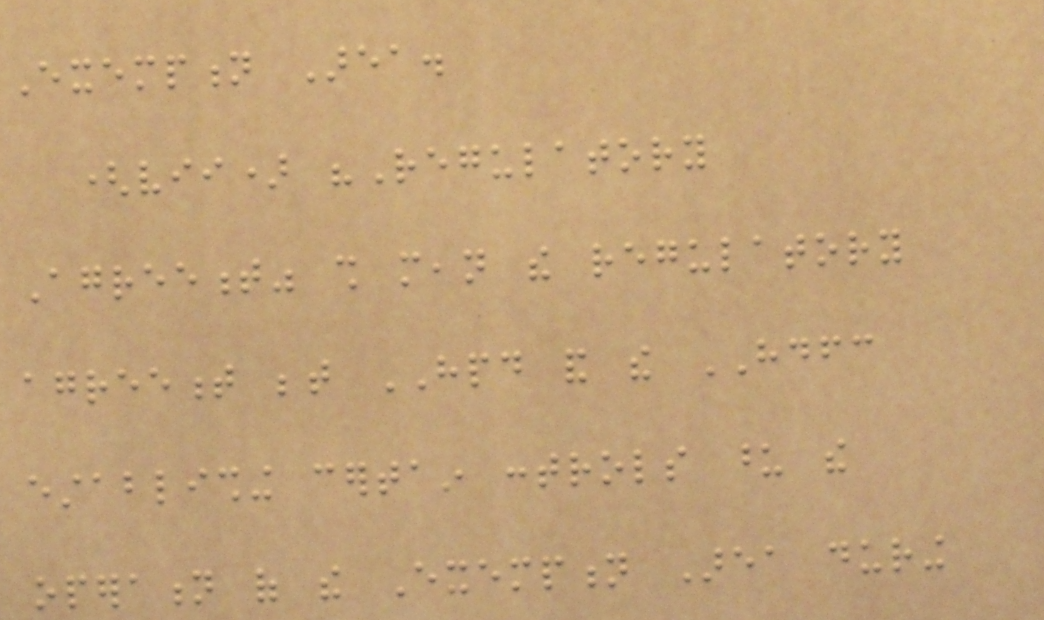Exemption Area.
(vii) "Regulatory
Agreement" shall mean the regulatory
agreement between HPD and the HDFC
establishing certain controls upon the
operation of the Exemption Area during
